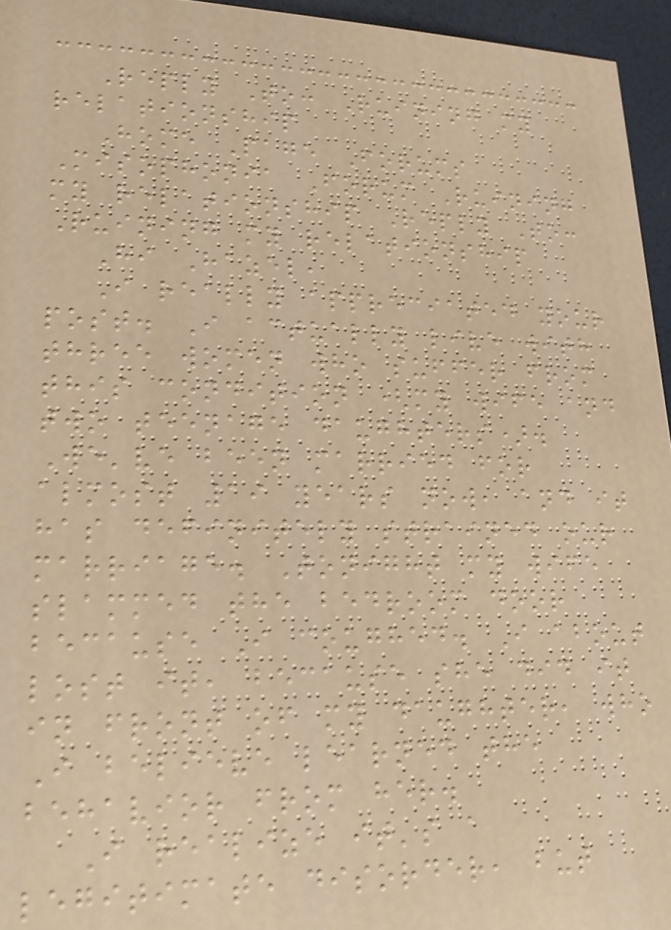Reply To: Ruining my
relationship
Home Page Forums
Misophonia Forum Ruining
my relationship Reply To:
Ruining my relationship
Hi Hazel,
I really appreciated your
post. I actually live with
three women who suffer from
this condition (my wife and
two teenage daughters).
We've been married for
almost 19 years now, and it
has definitely strained our
marriage. Tonight my wife
slammed the bedroom door
because I coughed. I about
lost it, because she did it
in front of my daughter, who
I believe learned the
behavior from her.
I realize it's a
legitimate disorder, but
